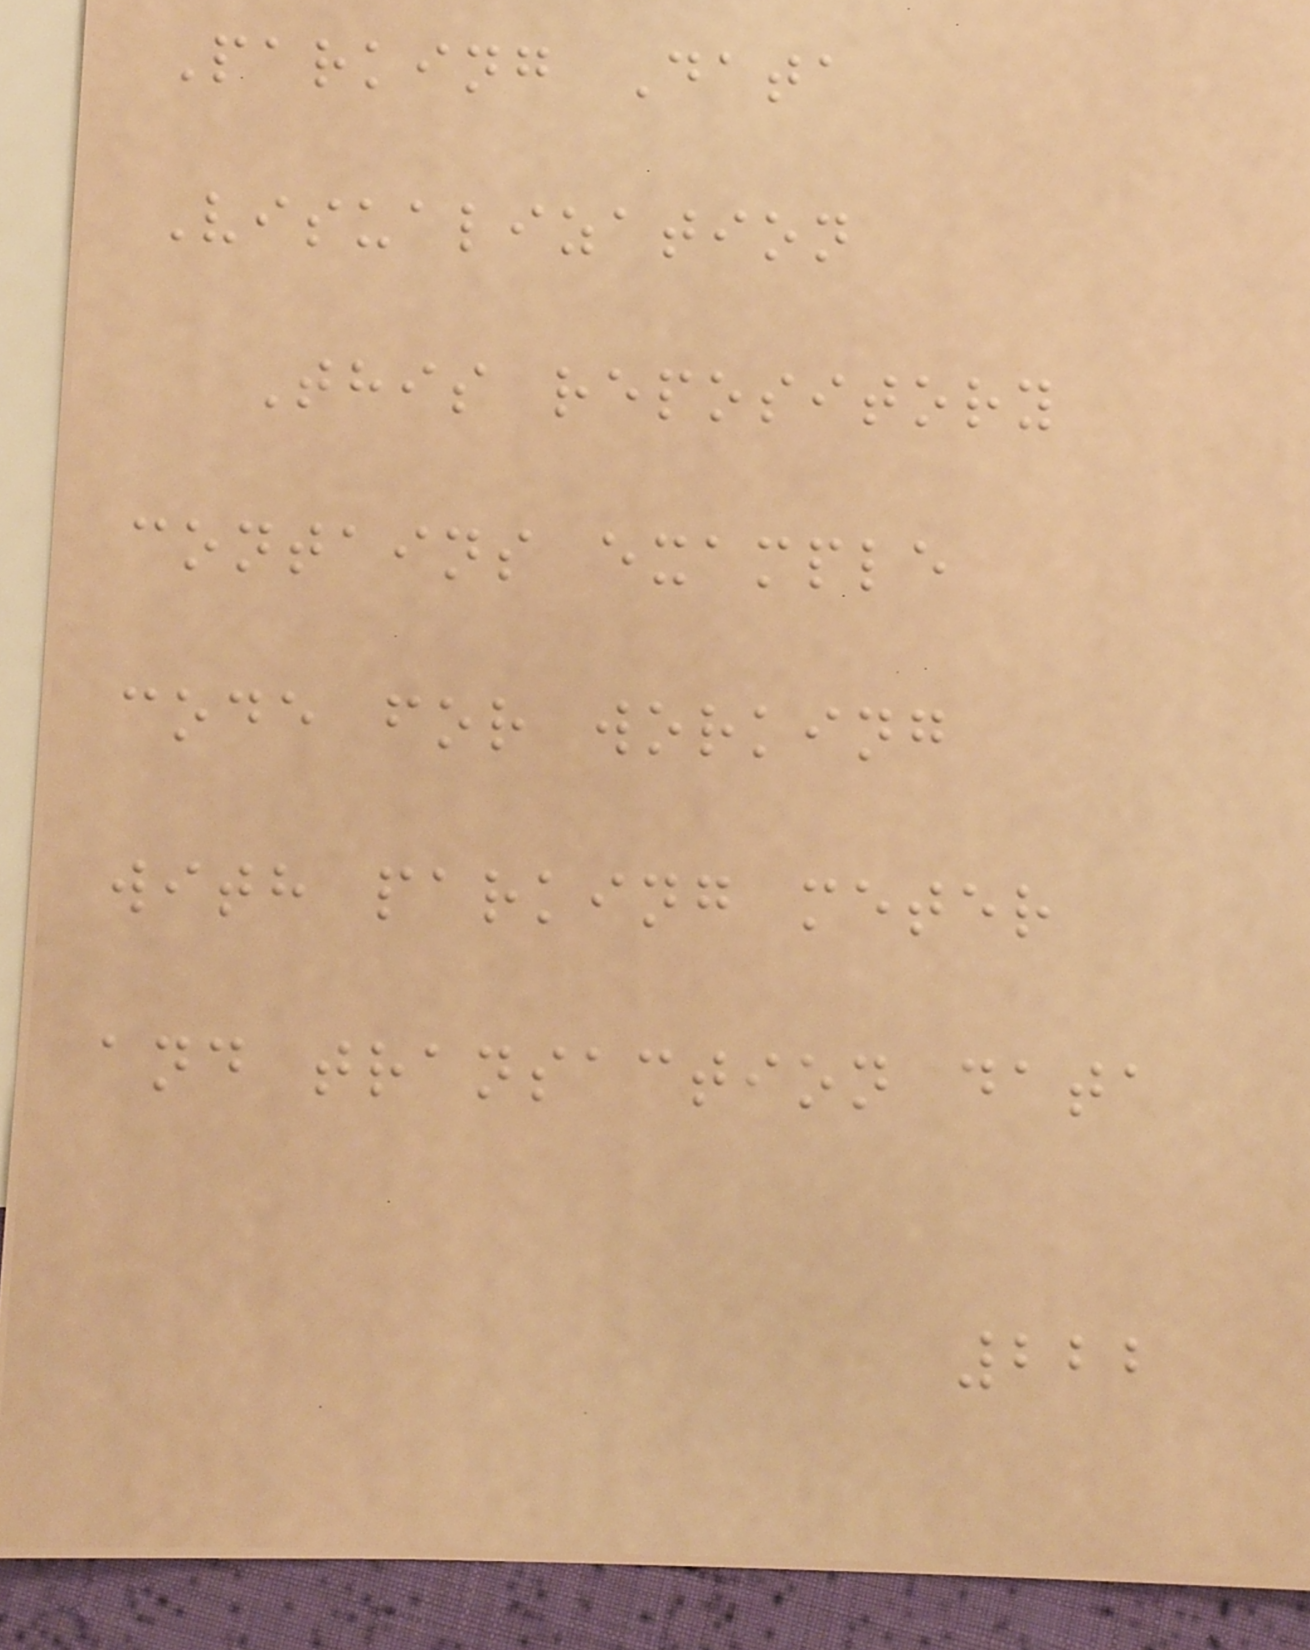Parking Data
Visualization
This repository
contains example
code for working
with parking meter
and transaction data
222
